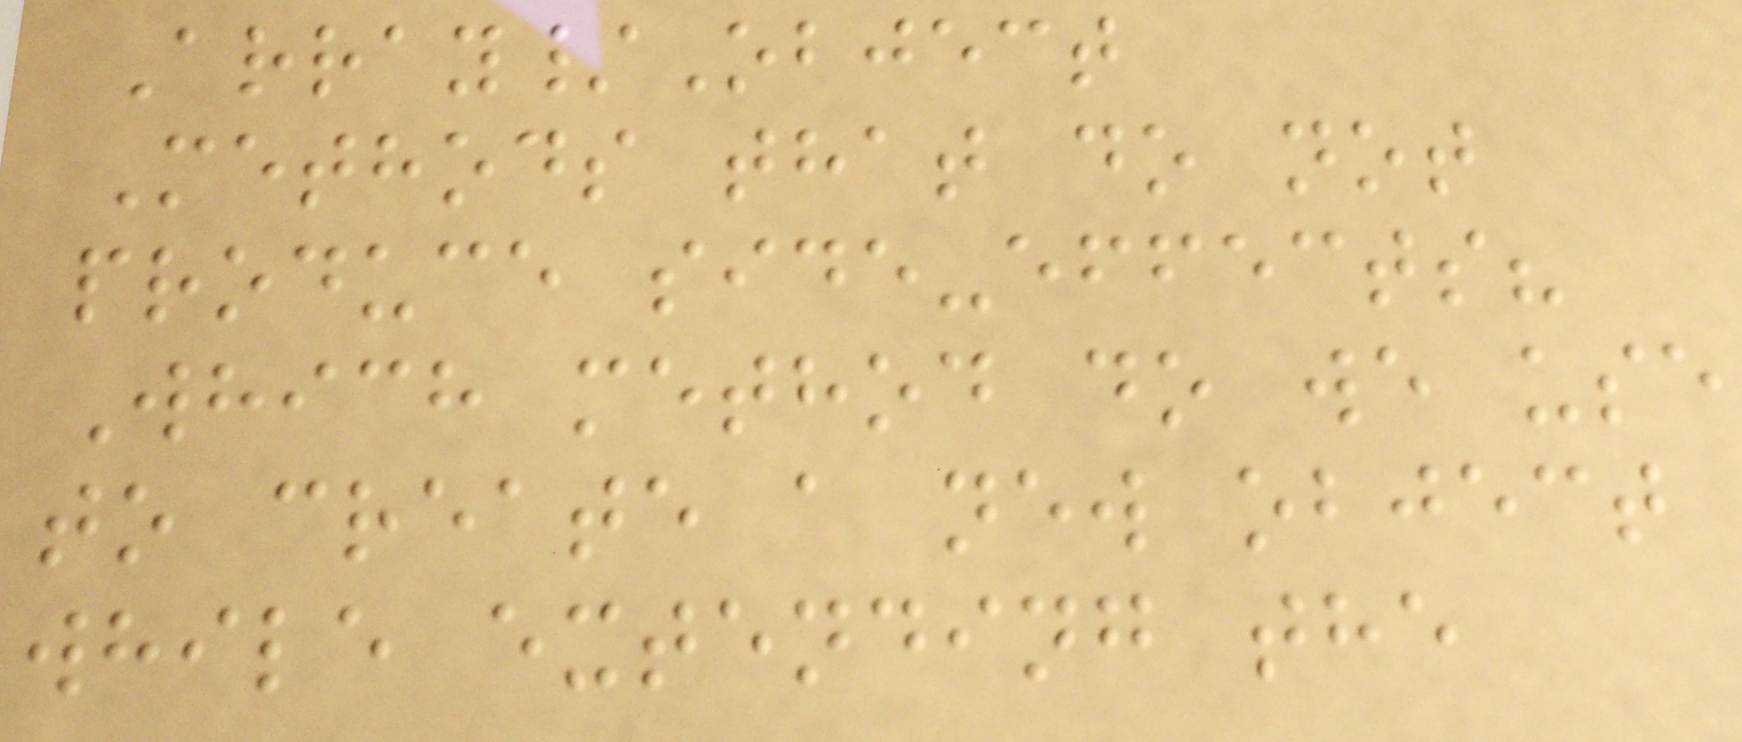Array/Object
Methods that do not
produce side-effects?
Which method do we use
to create a new object
while extending the
